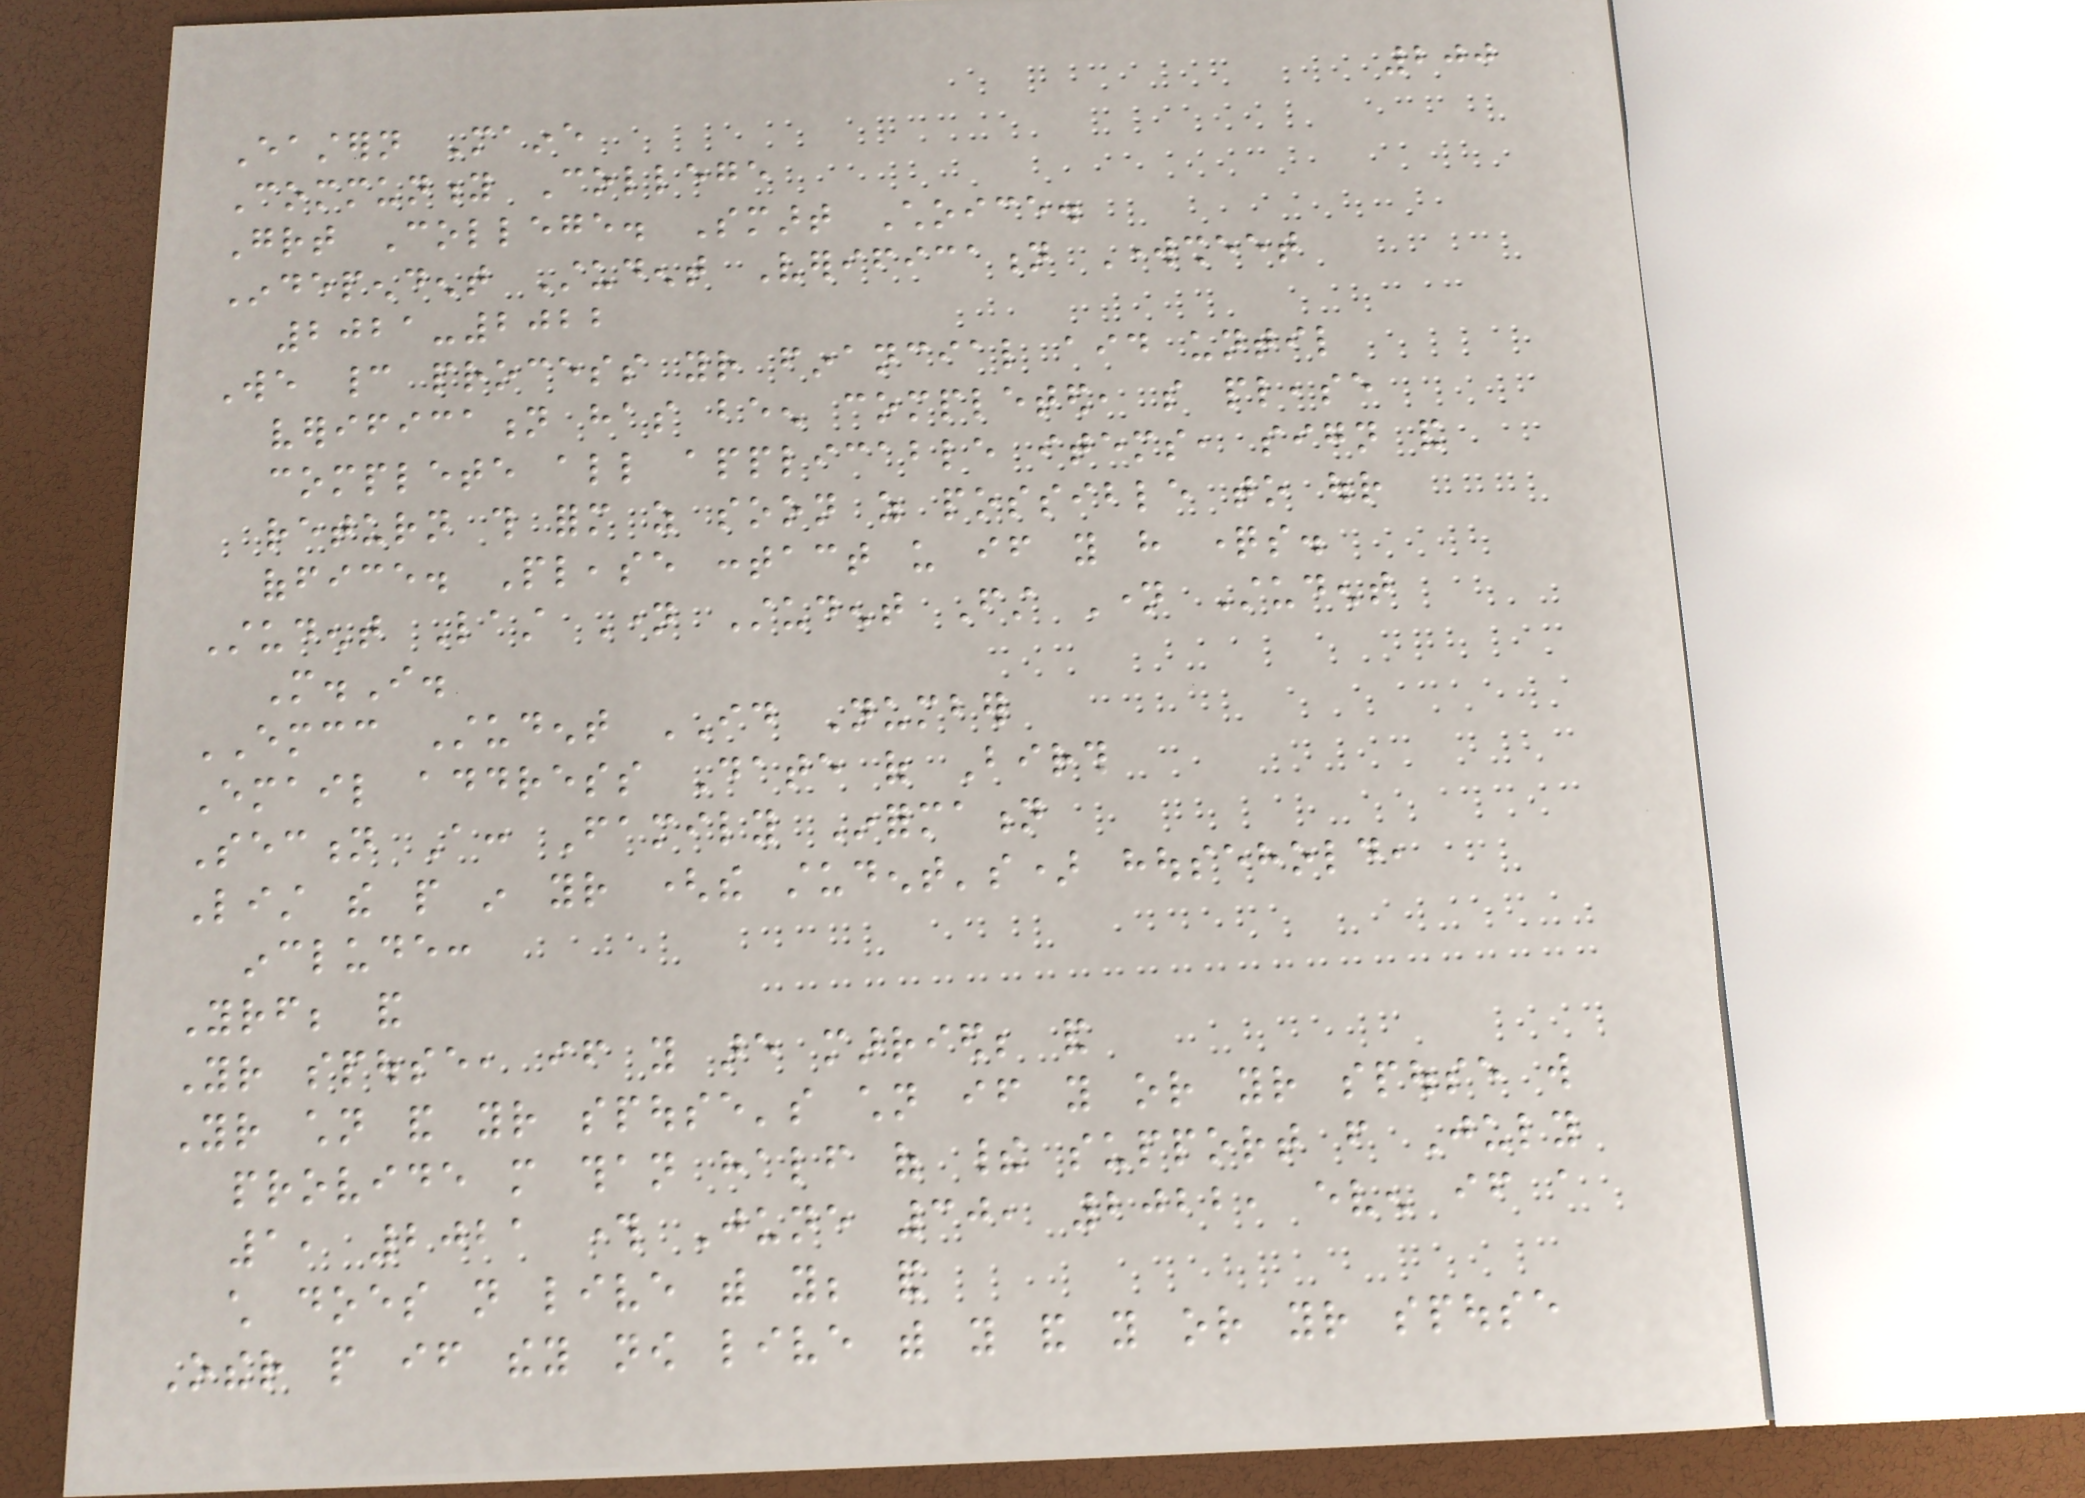200
Eastern Maine
Community College
Great College. Smart Choice.
Independent Student Verification Worksheet
2021-2022
We cannot process your financial aid until
verification has been completed, so please
complete all applicable items, sign and
return this form as soon as possible to our
office. Please contact us if you have questions.
Student Last Name Student First Name Student
M.I.
EMCC Student ID Number
Email address Date of Birth
Section A: Family Information
List the people in your (the student's) household,
include:
Yourself; and
Your spouse, if you are married; and
Your children and your spouse's children if you or your spouse will
provide more than half of their support from July
1, 2021 through June 30, 2022, even if a
child does not live with you; and
Other people if they now live with you and you or your spouse
